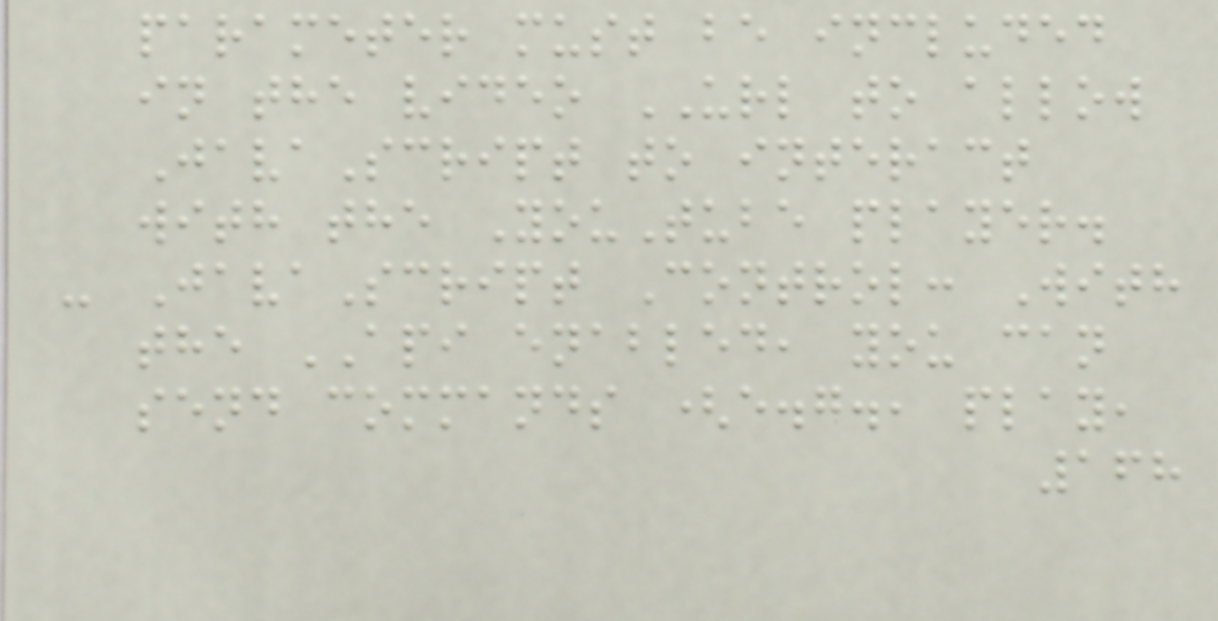parameter must be included
in the video URL to allow
JavaScript to interact
with the YouTube player.
- JavaScript Control: With
the API enabled, you can
send commands (e.g., play,
168
